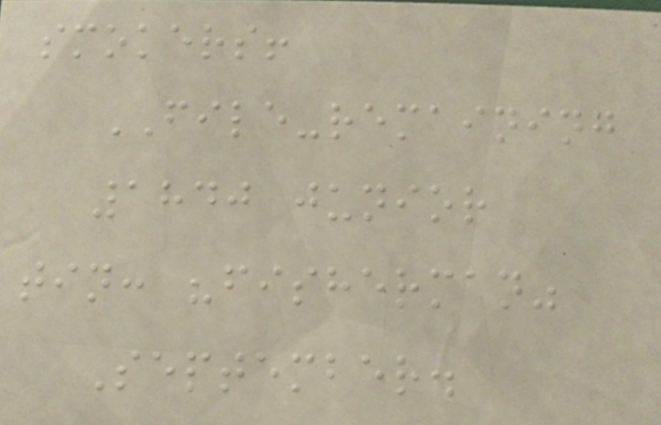smokers!
FILE-remaining
1840 junior
tin: "fisherman"
September.
